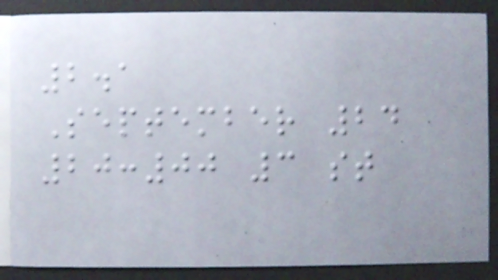2.1
September 24
20:00 3 st
